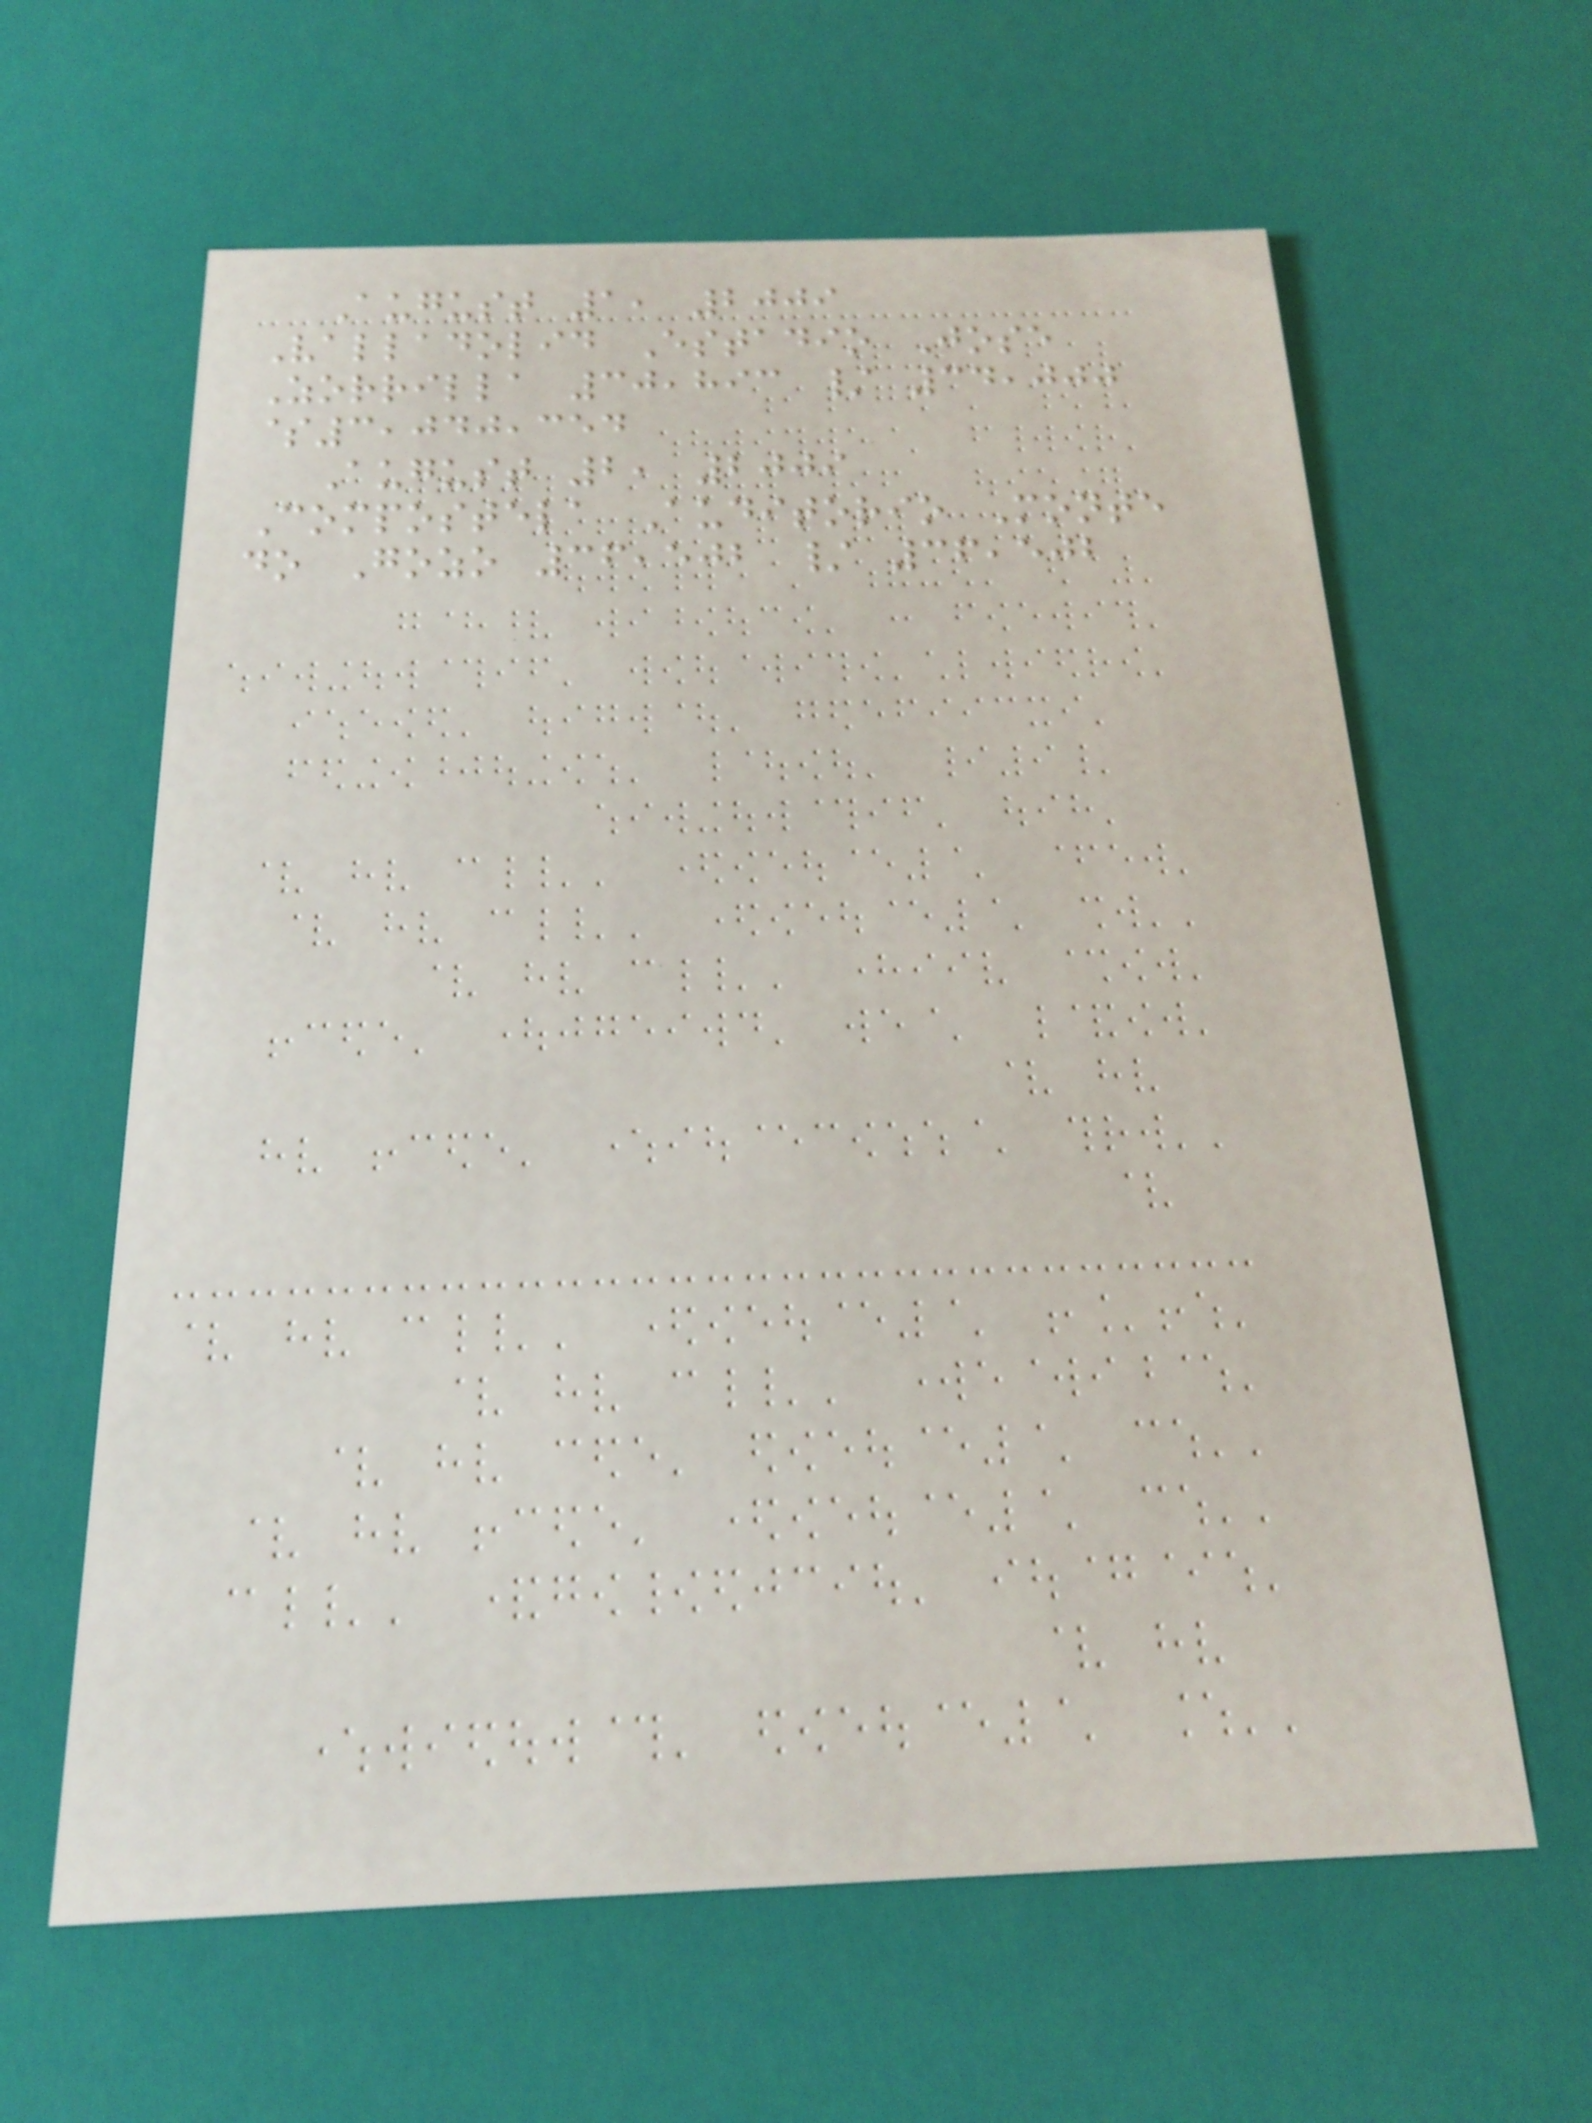August 1, 2009
Valladolid Estadio Jose
Zorrilla 30,893 / 34,000
$3,040,354
August 2, 2009
Compostela Auditorio Monte
do Gozo 36,502 / 36,502
